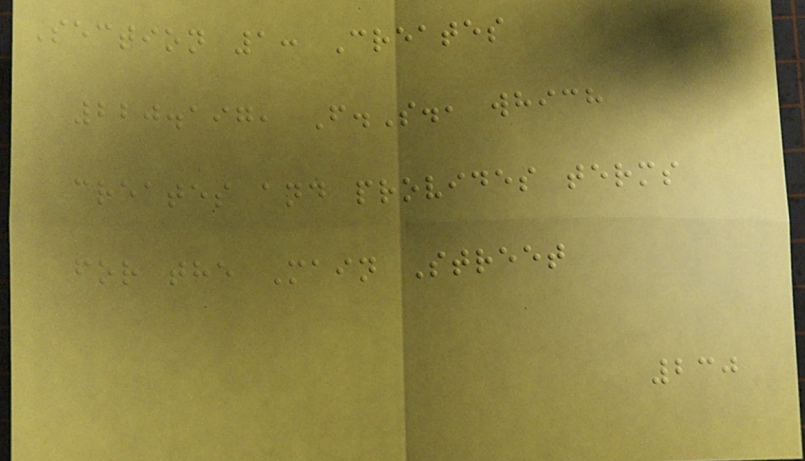Section 1: Creates
220.197, F.S., which
creates and provides terms
for the Main Street
230
